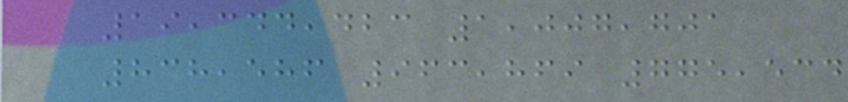19,344,423 1,007,701
838,586 963,869 775,534
